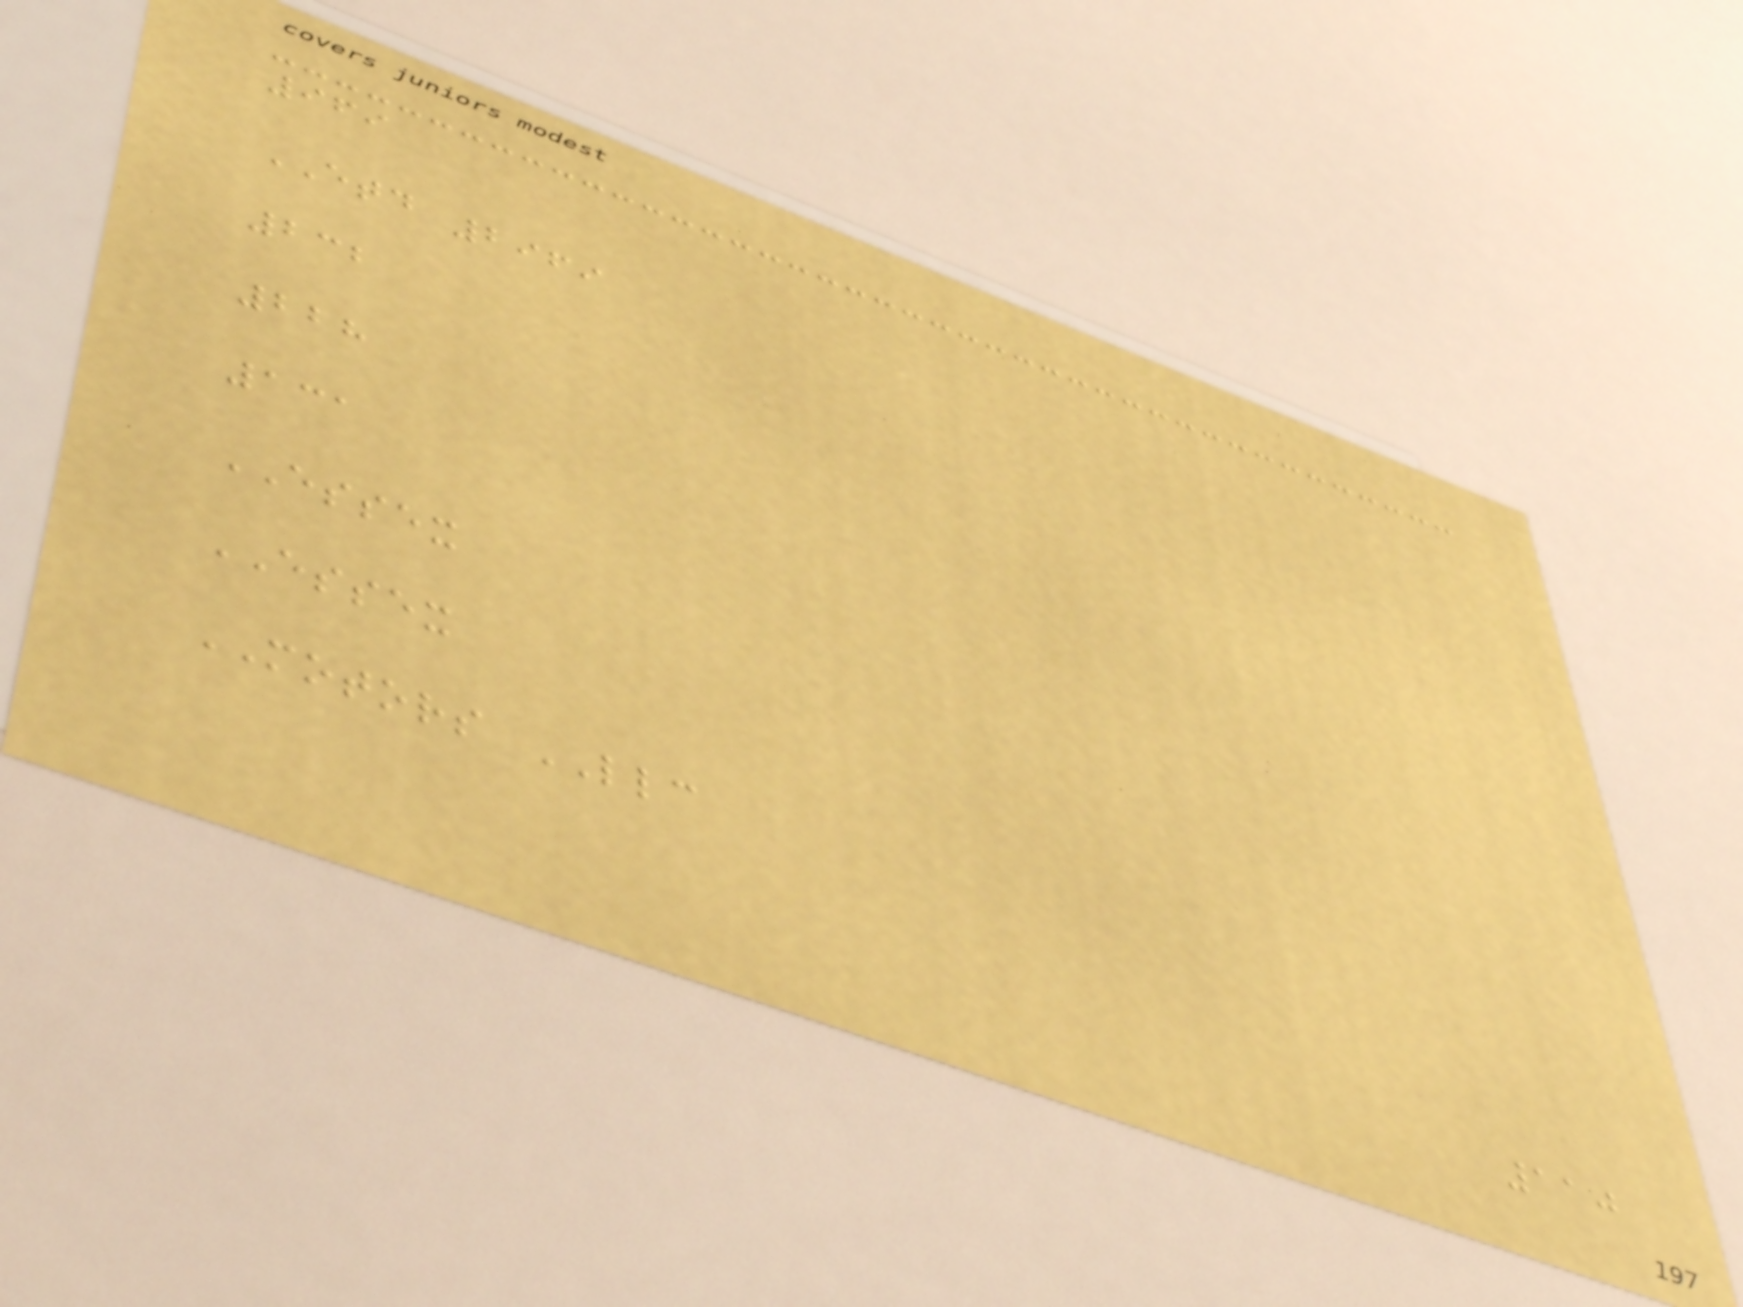969
ETD 2969
232
228
131
ESSEX
ESSEX
MOTORS LLC
110
